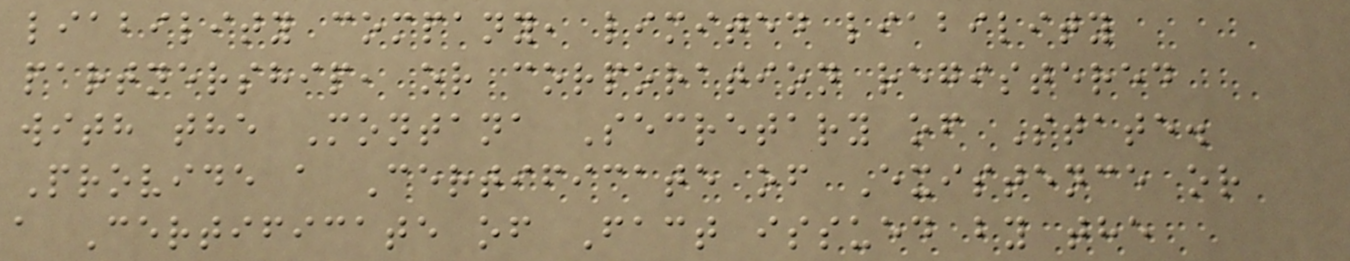liability company, limited liability
partnership, or corporation registered
with the Montana Secretary of State.
Provide a Certificate of Existence or
a Certificate of Fact issued by the
